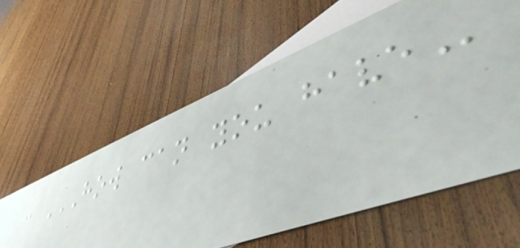: HOW CAN YOU HAVE
